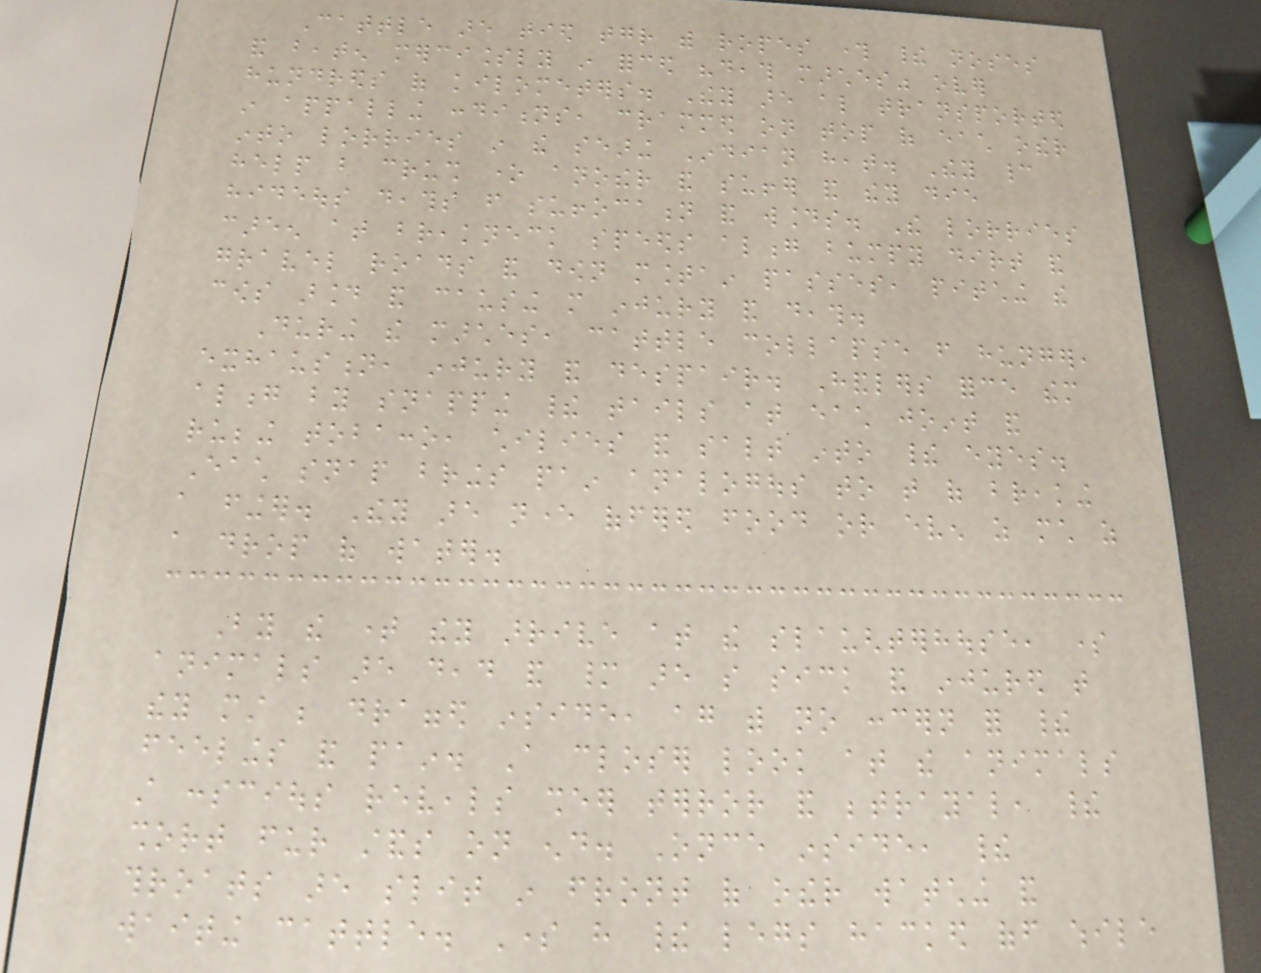Cattle are tied together with ropes through their noses
and beaten mercilessly in forced "death marches" over
hundreds of kilometers. They are also transported
in appalling conditions, crammed on top of each other
into lorries in the searing Indian heat. They cannot
help but crush one another and suffer and they die
hideous deaths from suffocation and wounds. The lorries
careen at breakneck speeds along bumpy dirt and
gravel roads and down mountain passes, pitching the
cows around and causing more injury and death.
During the marches, cattle collapse from hunger,
exhaustion, injury and despair. Handlers force them
along by snapping their tails at each joint and
rubbing tobacco, chilies and salt into their eyes.
Each snap brings pain analogous to that of breaking
a finger. They are never offered food or even as much as
a drop of water.
By the time they arrive at the slaughterhouse, some
animals are dead and many are so sick and injured that
they must be dragged inside, again with no concern for their
feelings and pain. A closer look at the animals
still conscious reveals sheer terror and betrayal, their
short fur stands on end. Once inside, their
throats are slit in front of other watching and
waiting cattle. Some have their legs hacked off while
